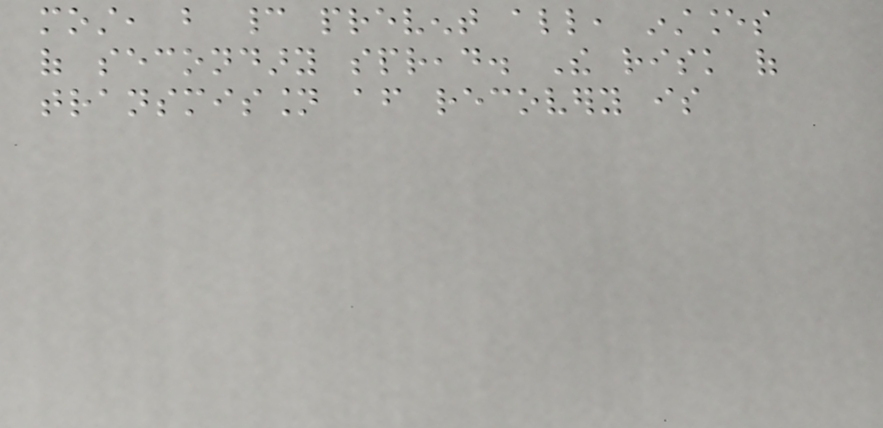most, but cannot prevent all, instances
of secondary spread. The risk of
transmission after recovery is
